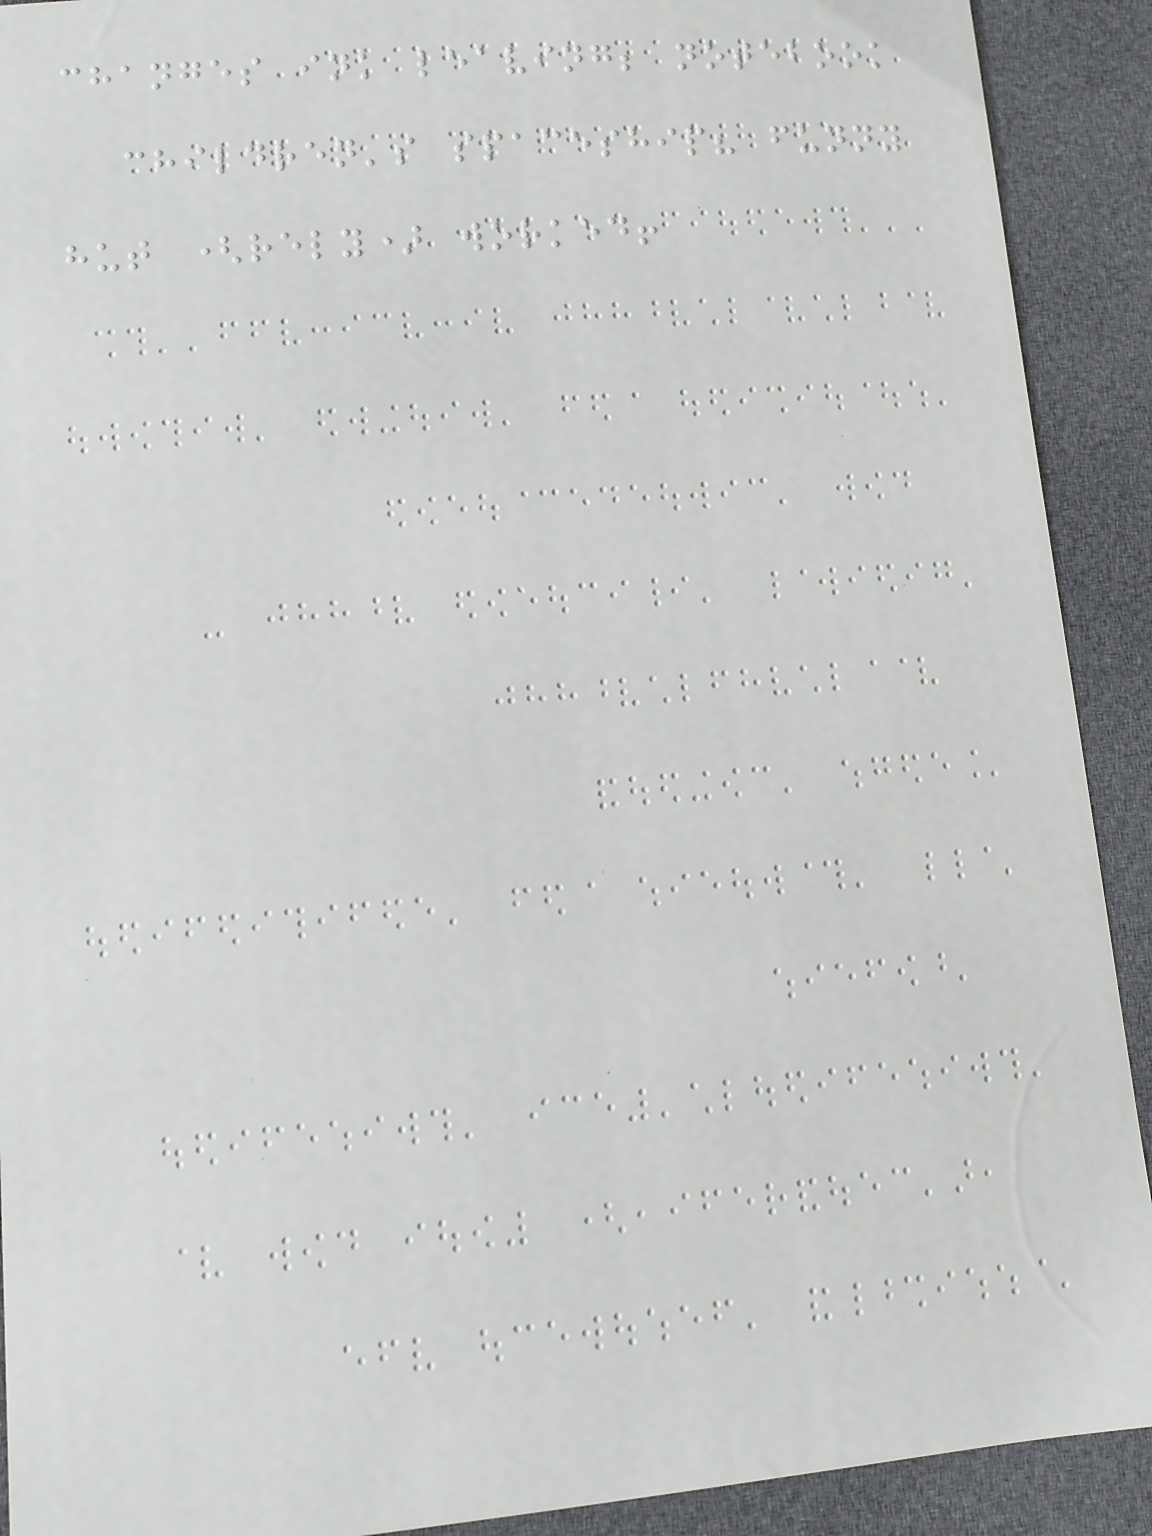changes ink leaving; notebook
children's spaceship? funny
hut (rely) worked!
